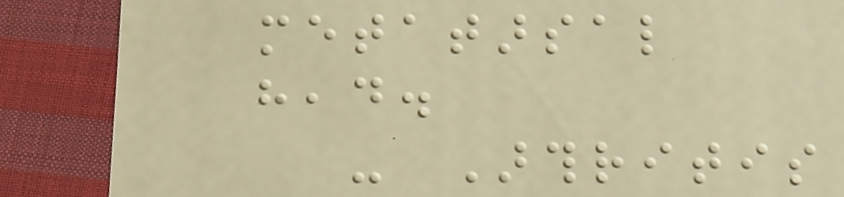metatarsal
head.
- Arthritis
